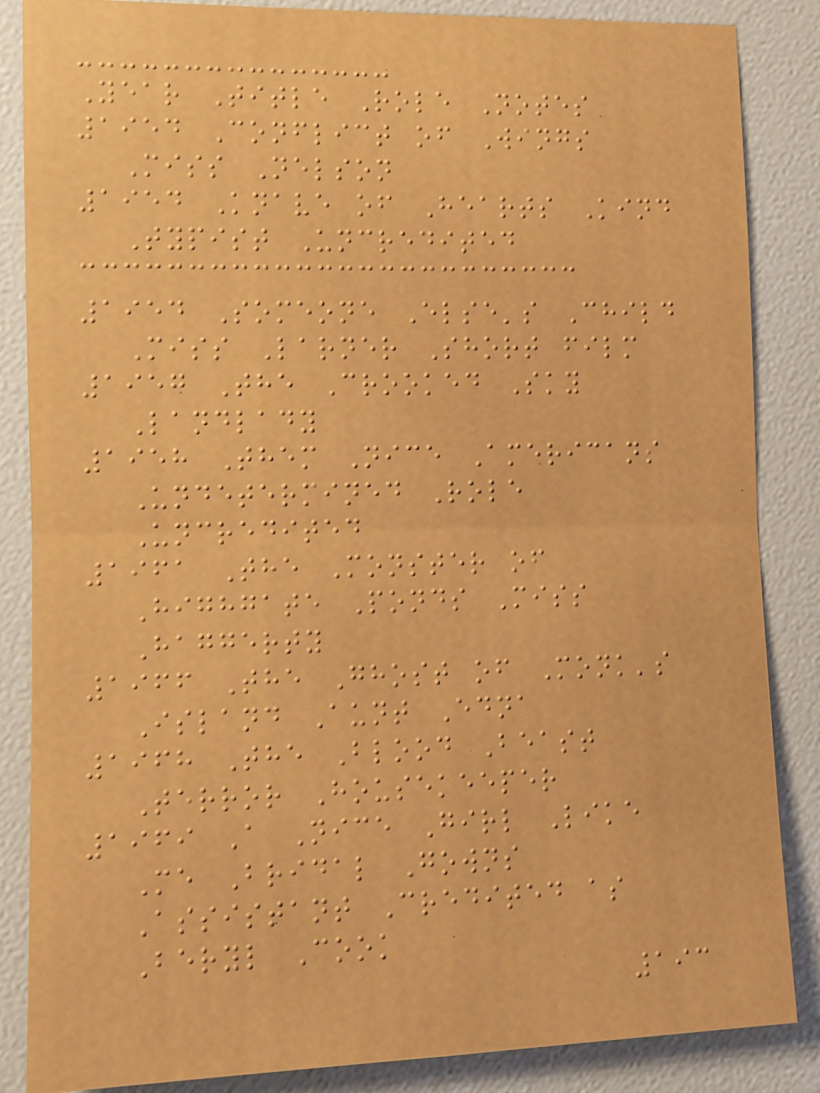Year Title Role Notes
1954 Conflict of Wings
Miss Nelson
1954 Knave of Hearts Kind
Typist Uncredited
1954 Someone Else's Child
Miss Larner Short film
1957 The Crooked Sky
Landlady
1958 Them Nice Americans
Undetermined Role
Uncredited
1961 The Monster of
Highgate Ponds Miss
Haggerty
1966 The Ghost of Monk's
Island Aunt Edna
1968 The Blood Beast
Terror Housekeeper
1969 A Nice Girl Like
Me Bridal Gowns
Assistant Credited as
Beryl Cook
193
